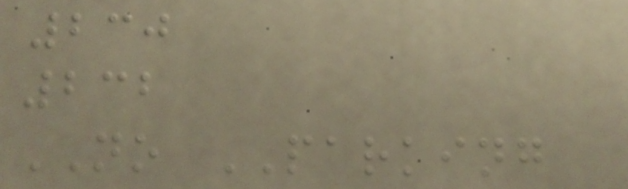230
232
NO PARKING
